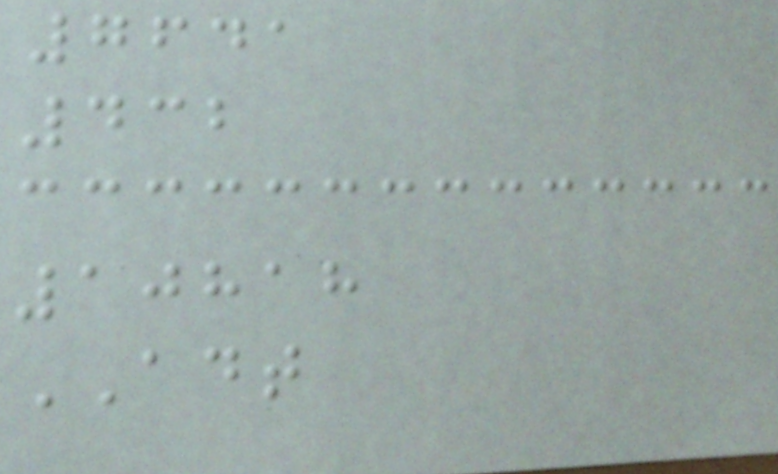7641
432
10818
ADT
